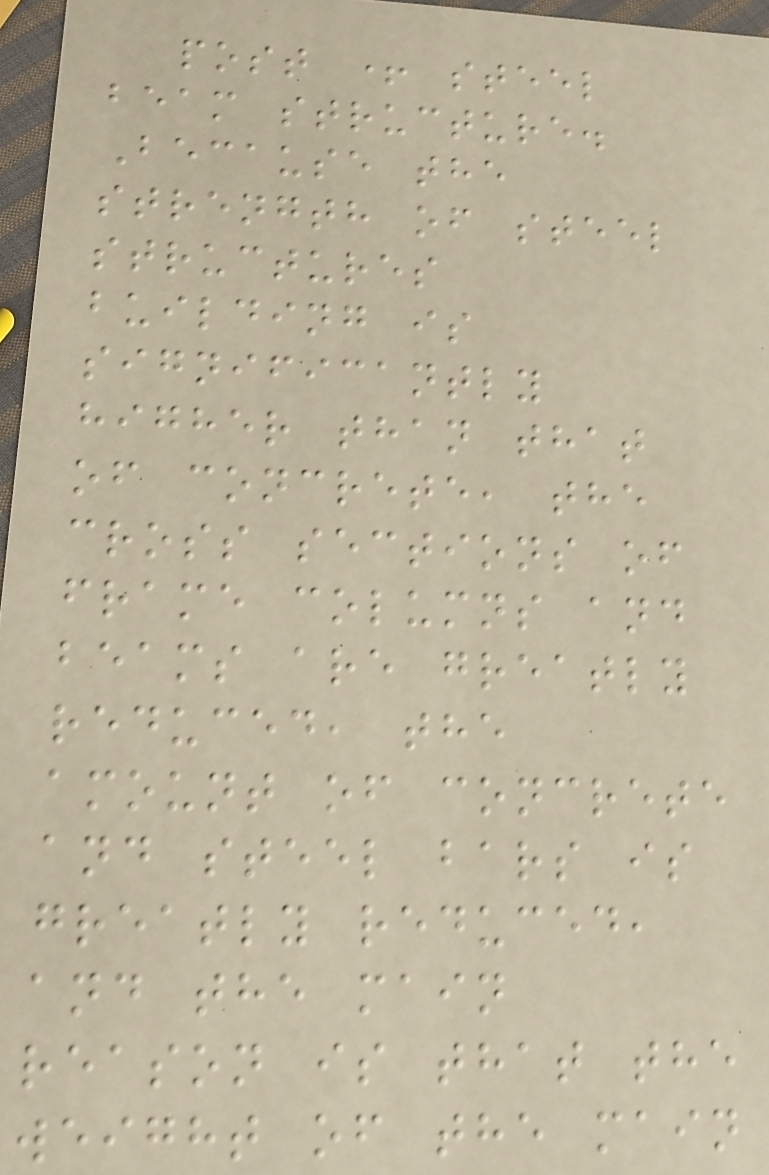post + steel
beam structure.
Because the
strength of steel
structures
building is
significantly
higher than that
of concrete, the
cross sections of
frame columns and
beams are greatly
reduced, the
amount of concrete
and steel bars is
greatly reduced,
and the main
reason is that the
weight of the main
